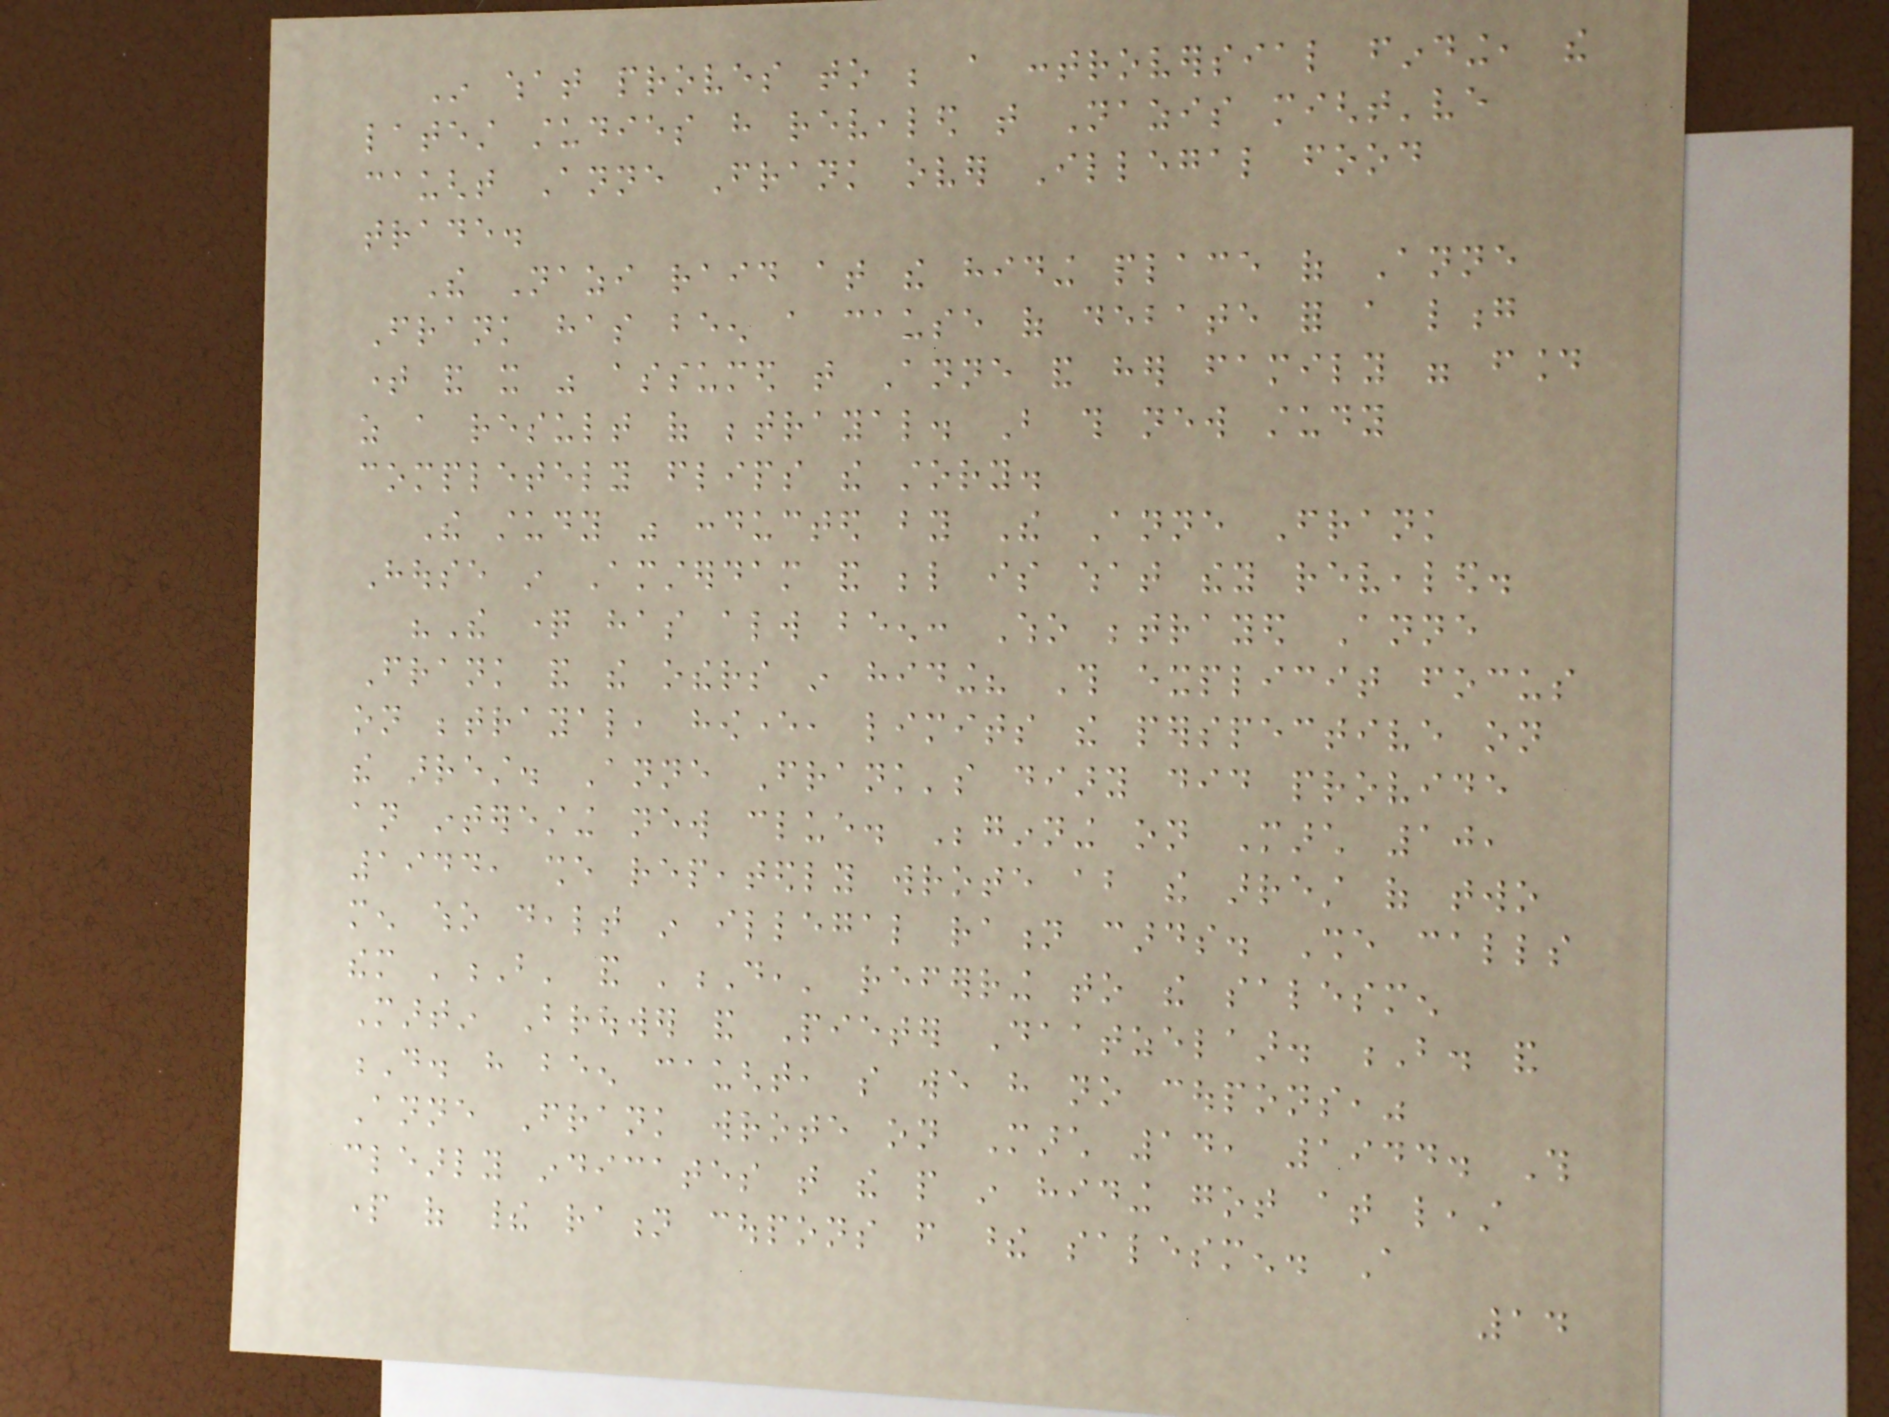In what proves to be a controversial finding, the
latest studies have revealed that Nazis might've
caught Anne Frank over Illegal food
trade.
The Nazi raid at the hiding place of Anne
Frank has been a cause of debate for a long
time and it was assumed that Anne and her family were found
as a result of betrayal. But this new study
completely flips the story.
The study was conducted by The Anne Frank
House in Amsterdam and below is what they revealed.
"The question has always been: Who betrayed Anne
Frank and the others in hiding? This explicit focus
on betrayal, however, limits the perspective on
the arrest. Anne Frank's diary did provide
an interesting new clue. Beginning on March 10,
1944, she repeatedly wrote about the arrest of two
men who dealt in illegal ration cards. She calls
them 'B' and 'D,' referring to the salesmen
Martin Brouwer and Pieter Daatzelaar. B. and
D. have been caught, so we have no coupons,"
Anne Frank wrote on March 14, 1944. This
clearly indicates that the people in hiding got at least
part of their ration coupons from these salesmen. A
14
